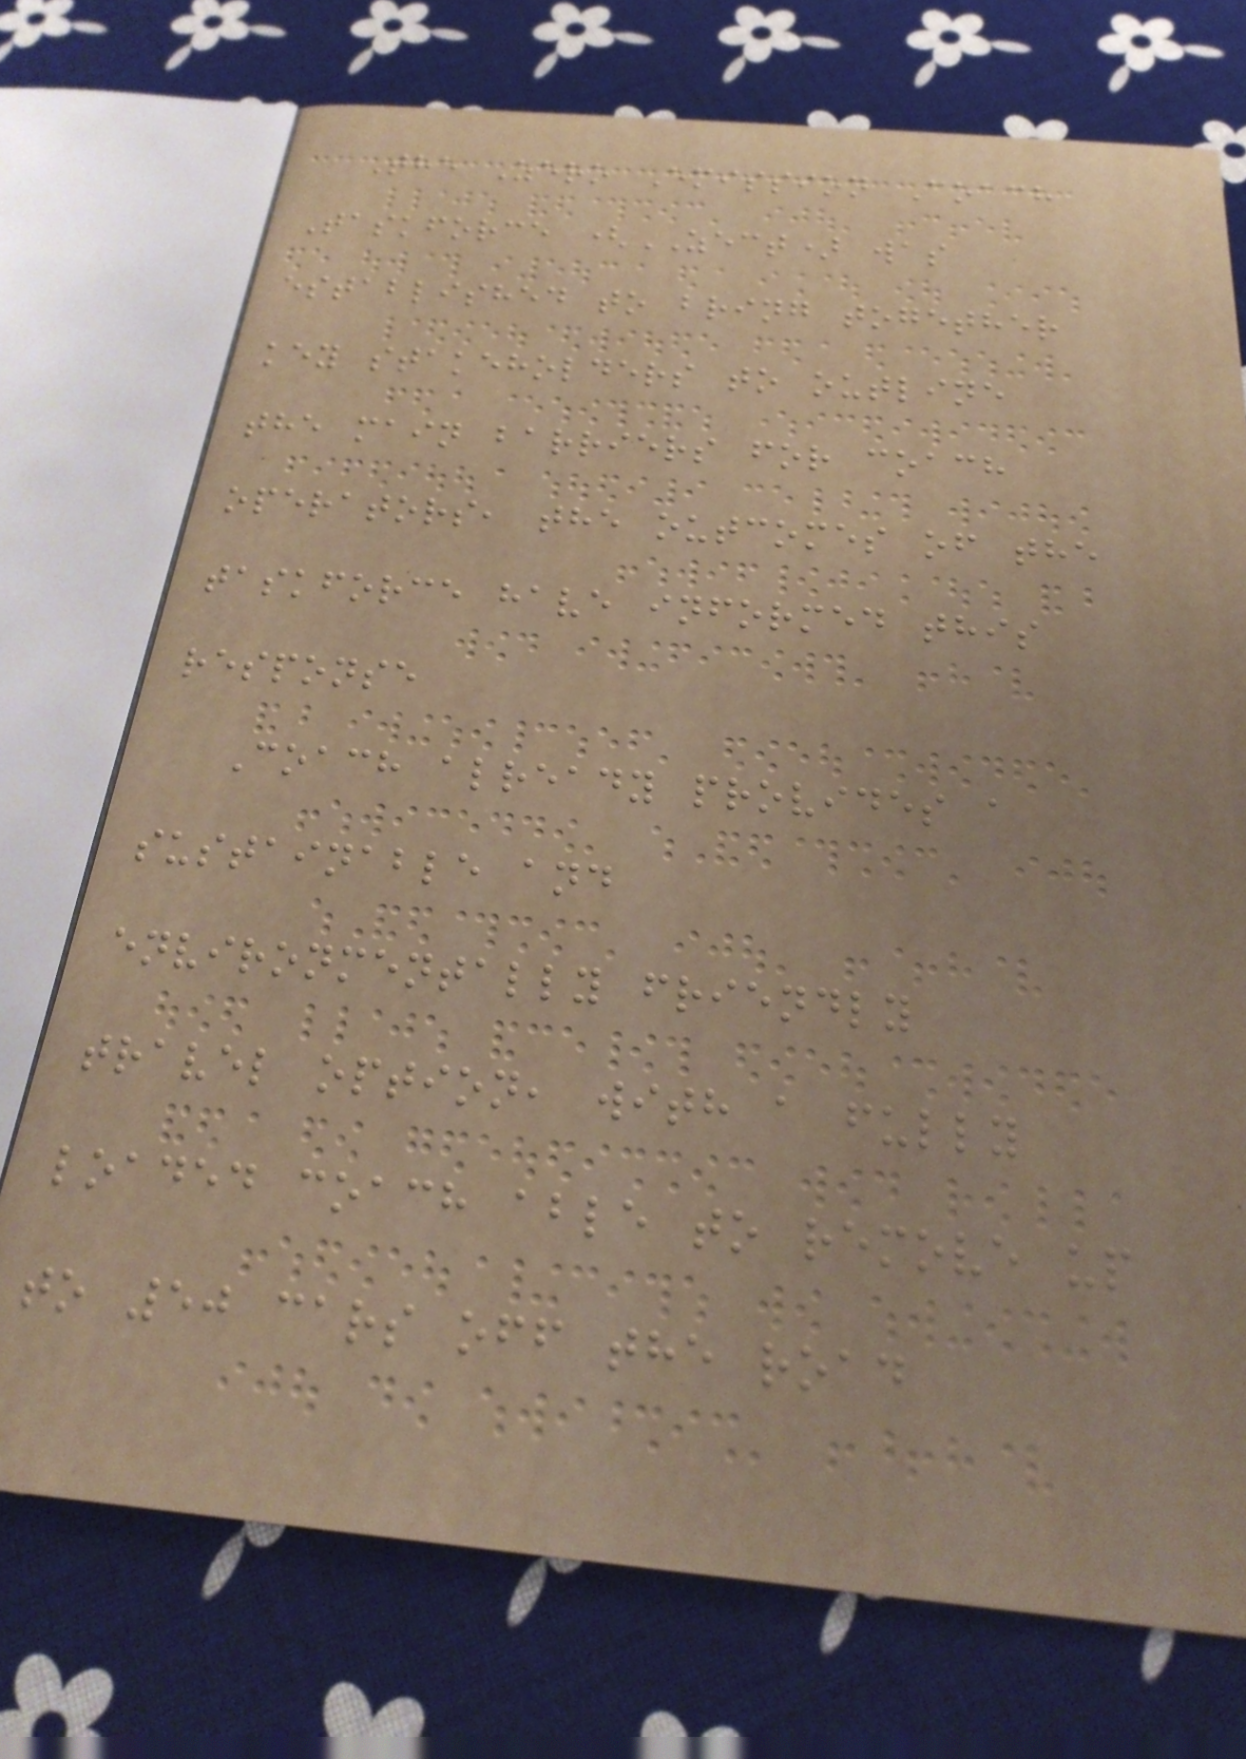The Zero Emission Coach
Taskforce (ZECT) was
established to bring together
key stakeholders to outline
the main barriers for coach
operators, the outcomes of the
taskforce have informed this
response
Coach already provides a
sustainable and
environmentally friendly
travel option, with a fully
loaded coach able to remove up
to 50 cars off the road
